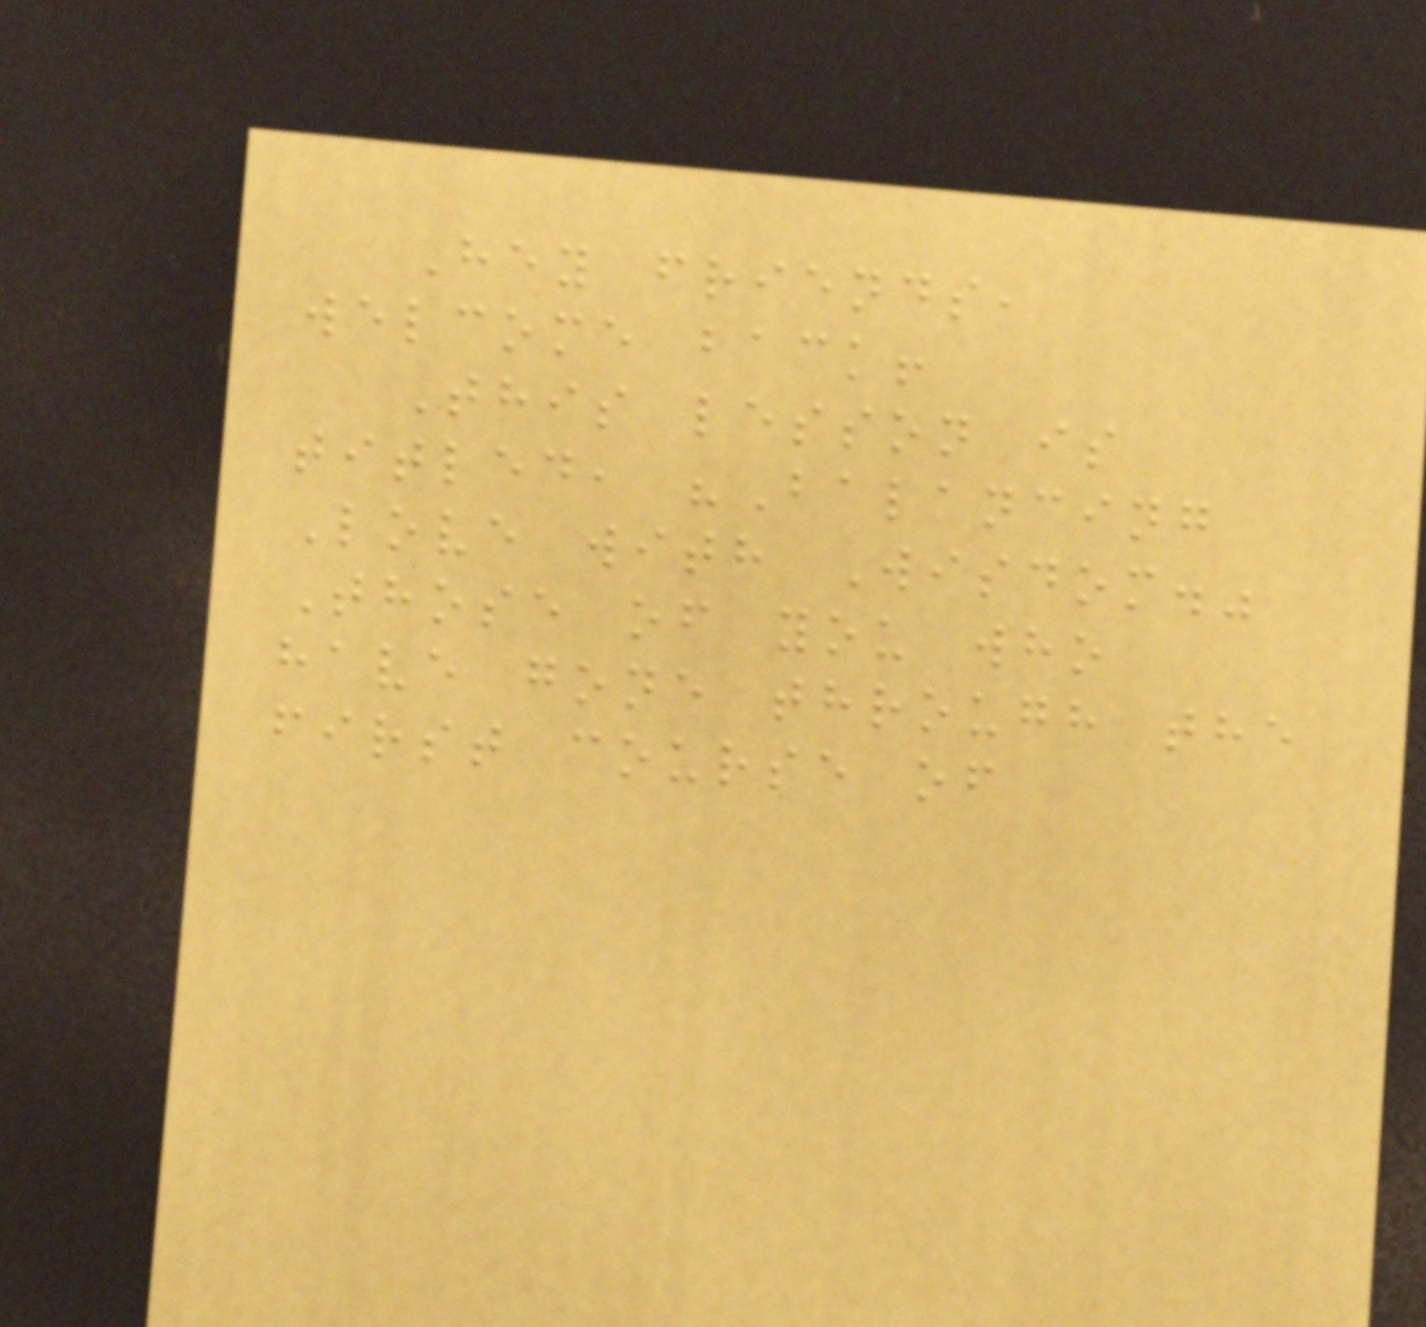Hey friends,
welcome back!
This lesson is
titled, "Balancing
Love with Wisdom."
Those of you who
have gone through the
first course of
